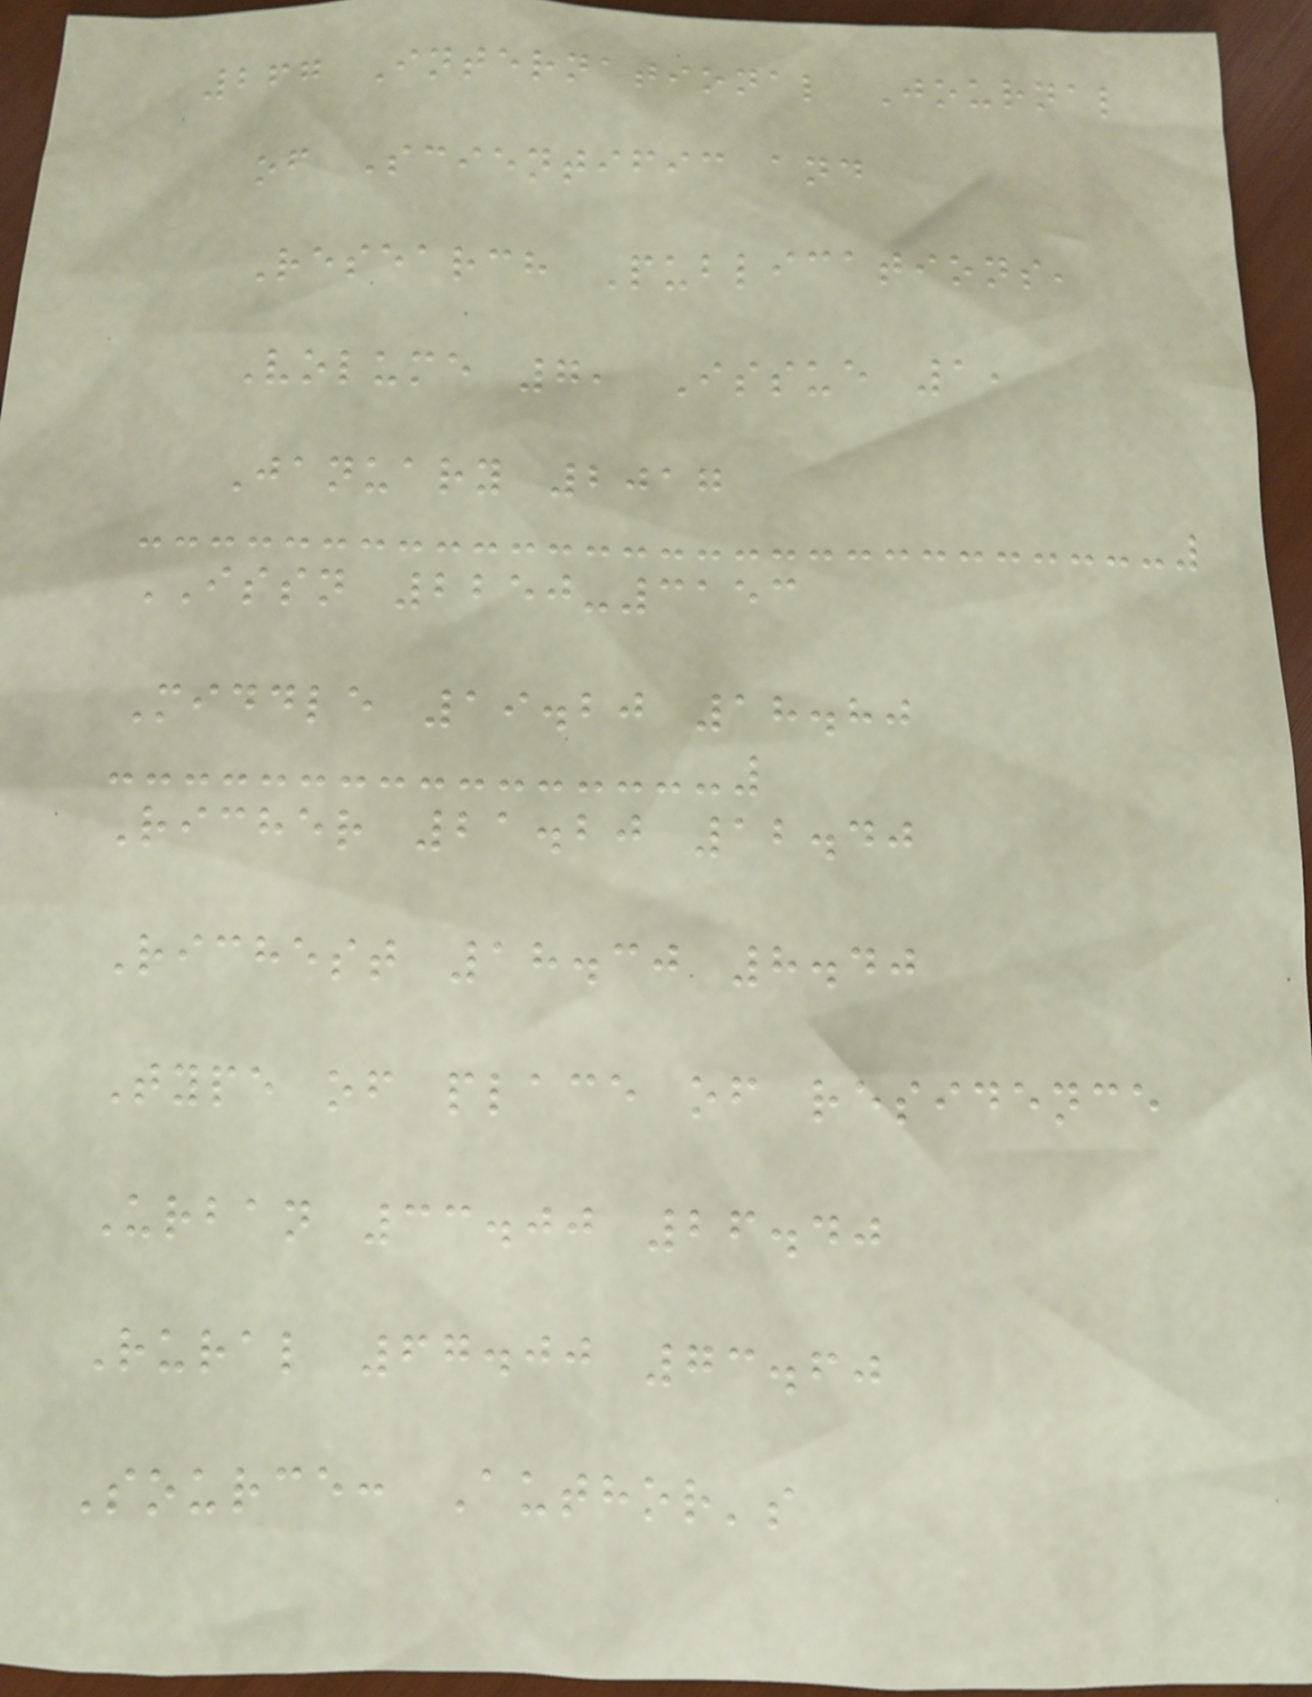267 International Journal
of Scientific and
Research Publications,
Volume 7, Issue 1,
January 2017
ISSN 2250-3153
Middle 19.20 18.80
Richer 21.20 12.40
Richest 18.30 8.40
Type of place of residence
Urban 33.00 26.40
Rural 67.00 73.60
Source: Author's
